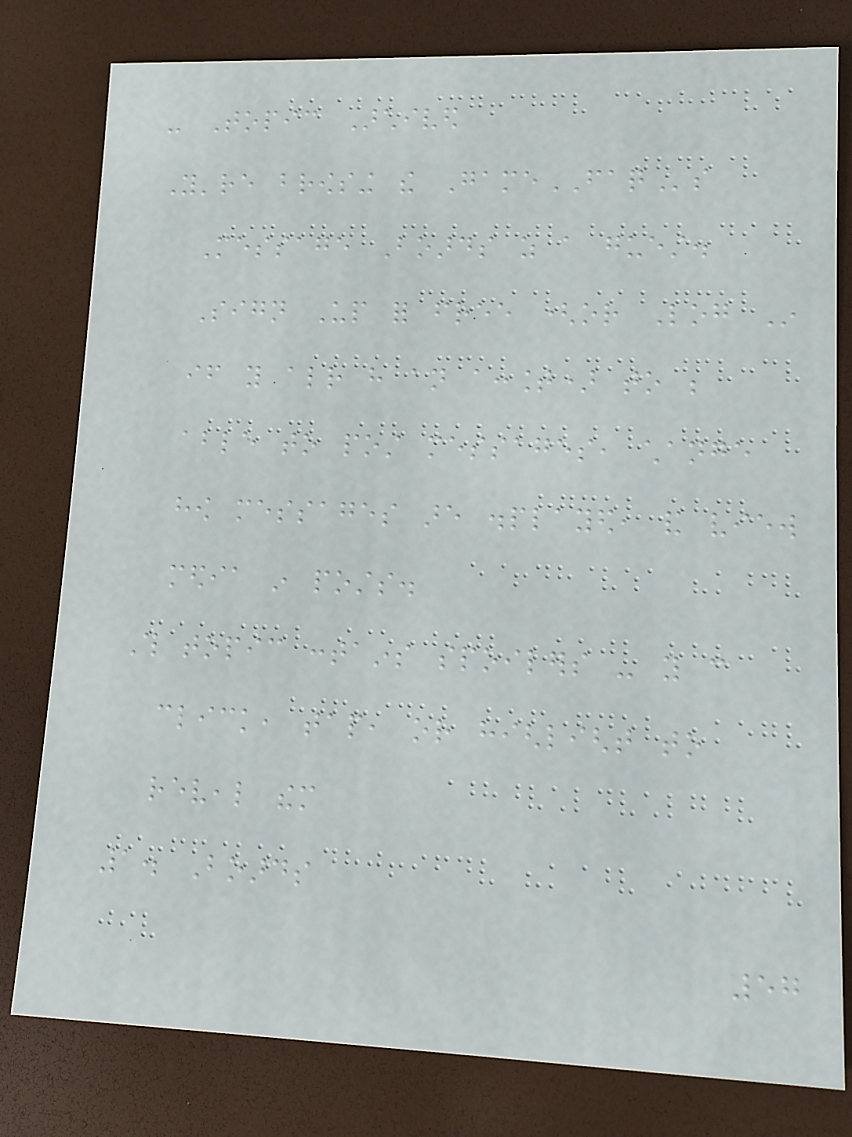- Topic Archived
You're browsing the GameFAQs
Message Boards as a guest.
Sign Up for free (or Log In
if you already have an account) to be
able to post messages, change
how messages are displayed, and view
media in posts.
This topic contains spoilers - you can
click, tap, or highlight to
reveal them
1. Boards
57
